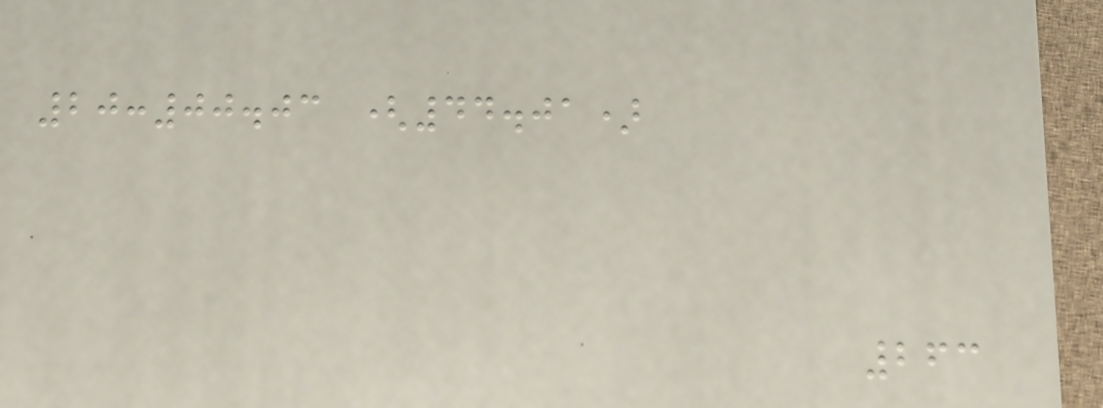20:00.03 (44.01)
263
